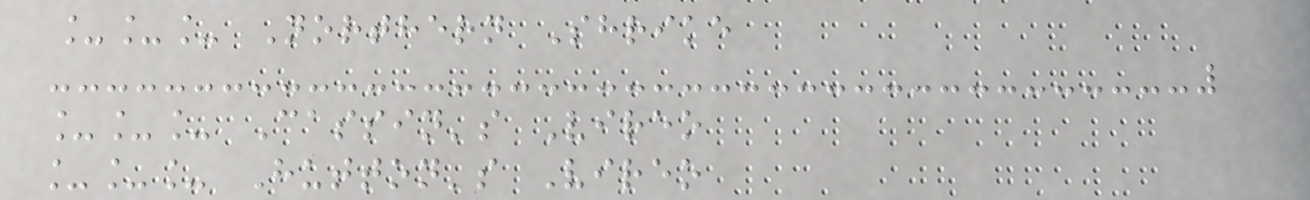___ Northern Shrike
___ Cassin's Vireo
___ Hutton's Vireo
